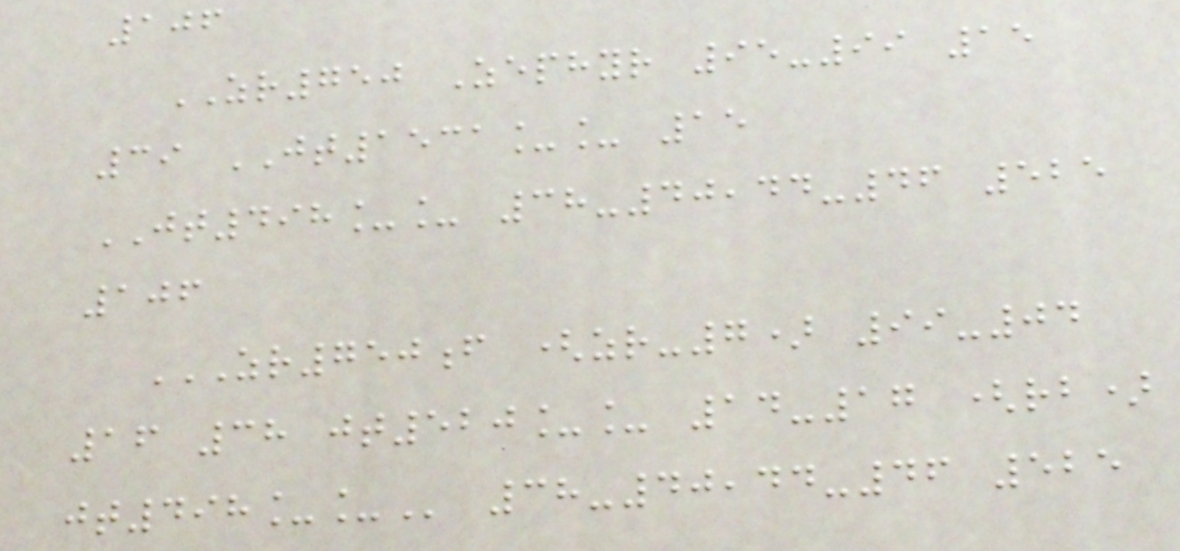106
ZR750 Zephyr 95-99 15
39 JT1531__ 15
JT498__ 38-40,44-46 525
106
ZR750F (ZR-7) 99-04
16 38 JT520__ 14-17 (RB)
JT498__ 38-40,44-46 525
